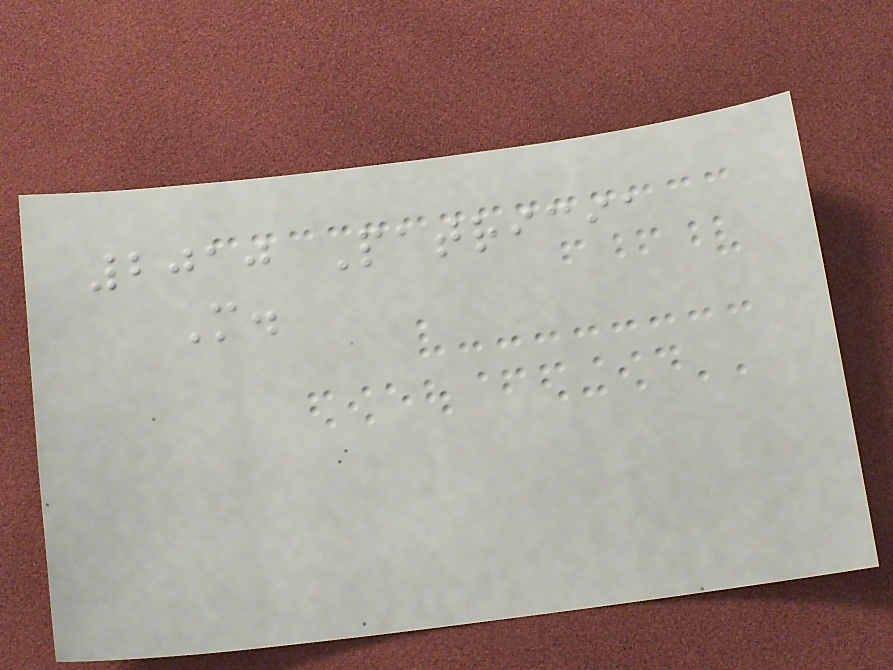2010 Patricia
M.
